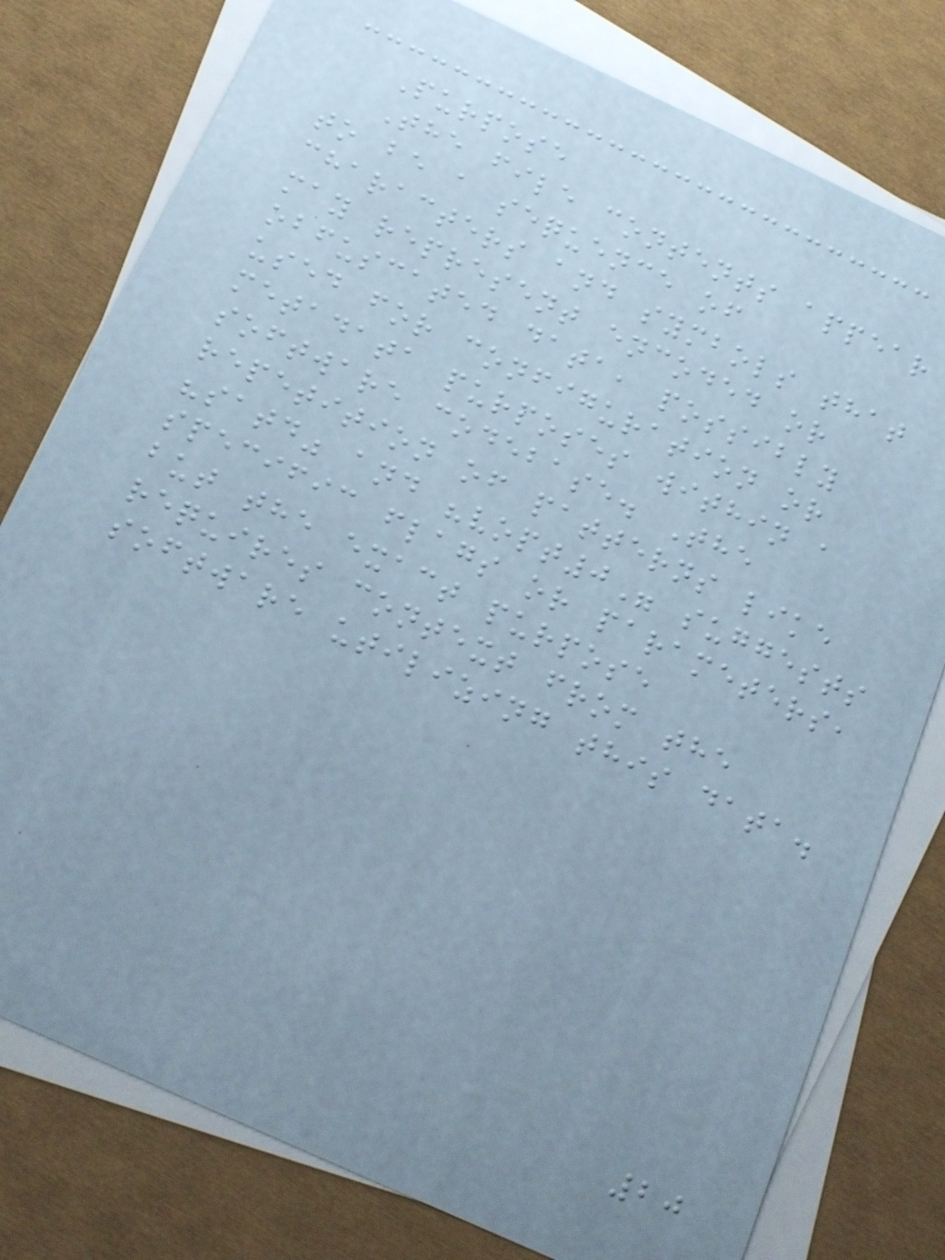Purpose
The file contents appear
to be a sequence of
characters and symbols that
may represent encoded or
obfuscated data, possibly
used for configuration or
metadata purposes within a
software codebase. The
repetition of patterns like
"satd" and "vopt0" suggests
specific flags or parameters,
but the exact purpose
requires context from the
software utilizing this data.
20
